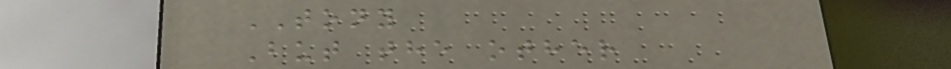TONY
But the other
